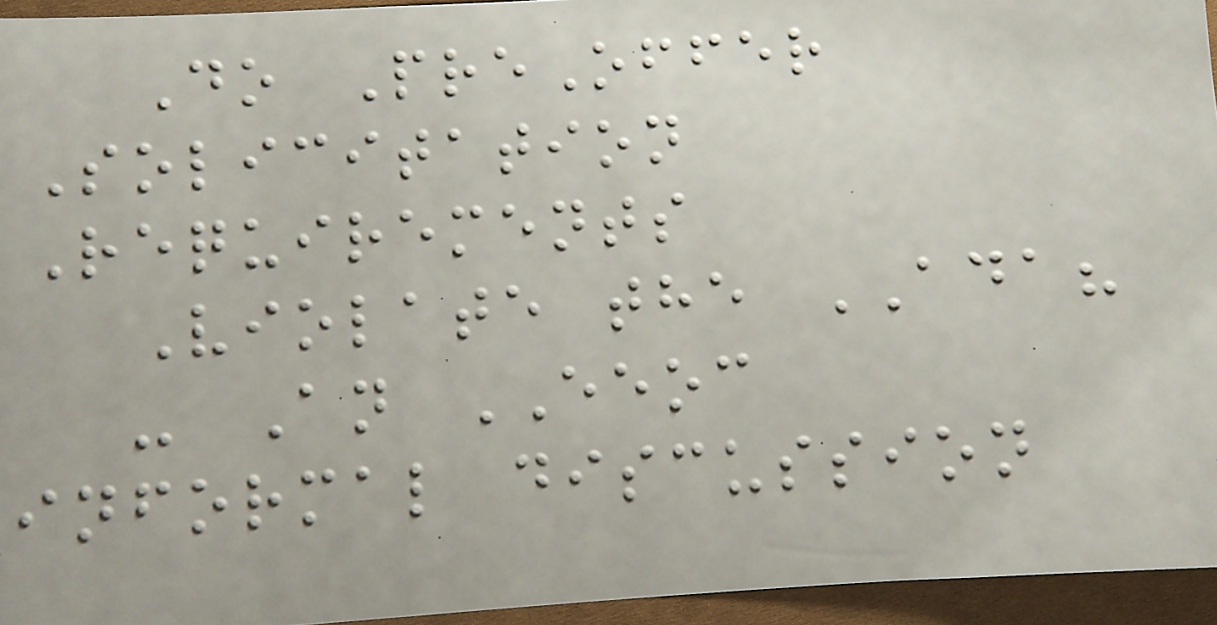Do PreOffer
Solicitation
Requirements
Violate the ADA?
- An EEOC
informal discussion
